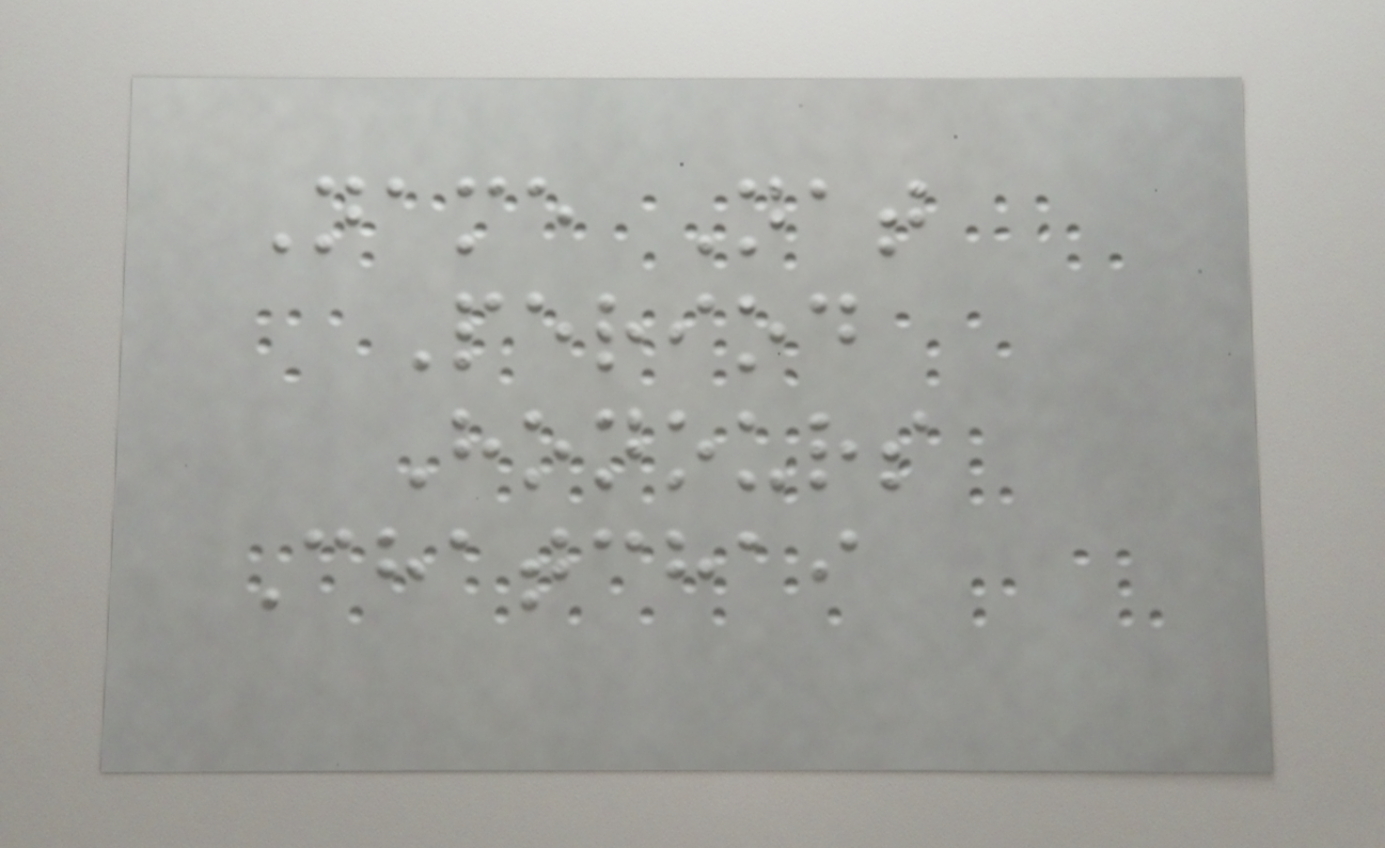Name Nat
Period
Honours
Chatchai
